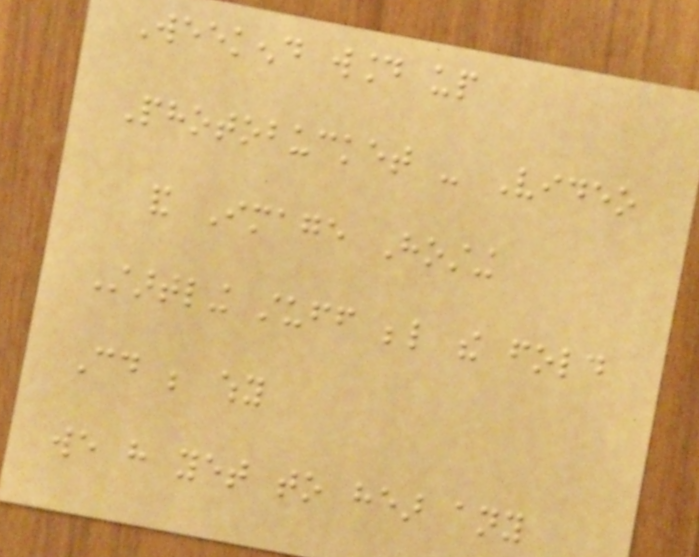Weekend wound up
Photobucket - Video
and Image Hosting
Startling stuff below the fold
Could be why
we have yet to hear any
